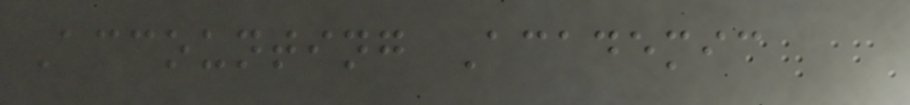Accounting Academic
